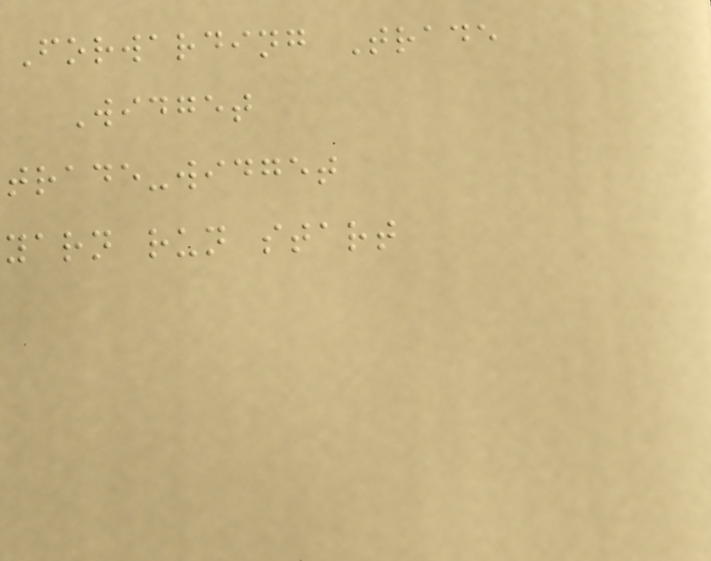Forwarding Trade
Widget
trade-widget
yarn run start
